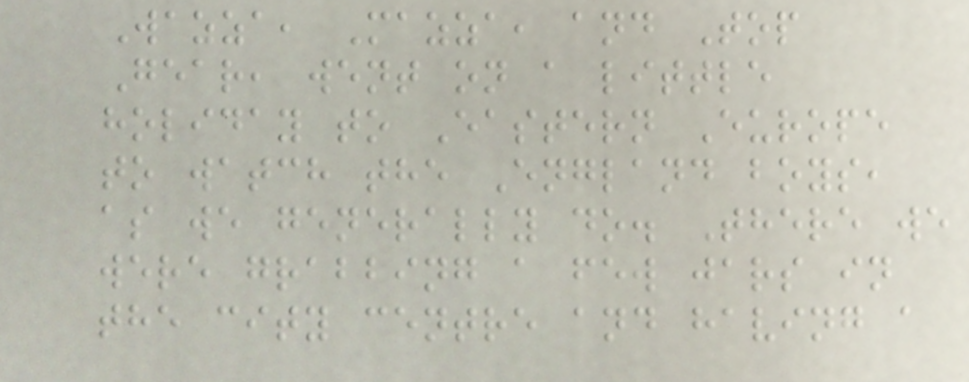Wazza, Mazza, and Top
Gear, went on a little
holiday to Eastern Europe
to watch the England boys,
as we generally do. There we
were grabbing a few jars in
the city centre and having a
